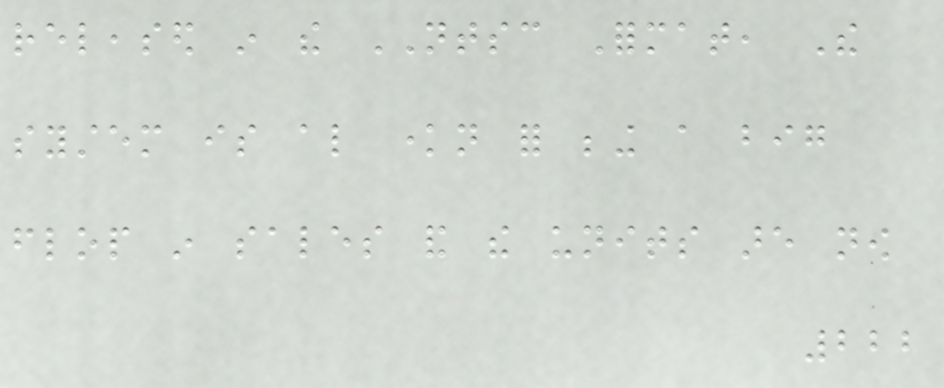released in the NTSC Format, The
system is also known for being a big
flop in sales and the units are now
222
